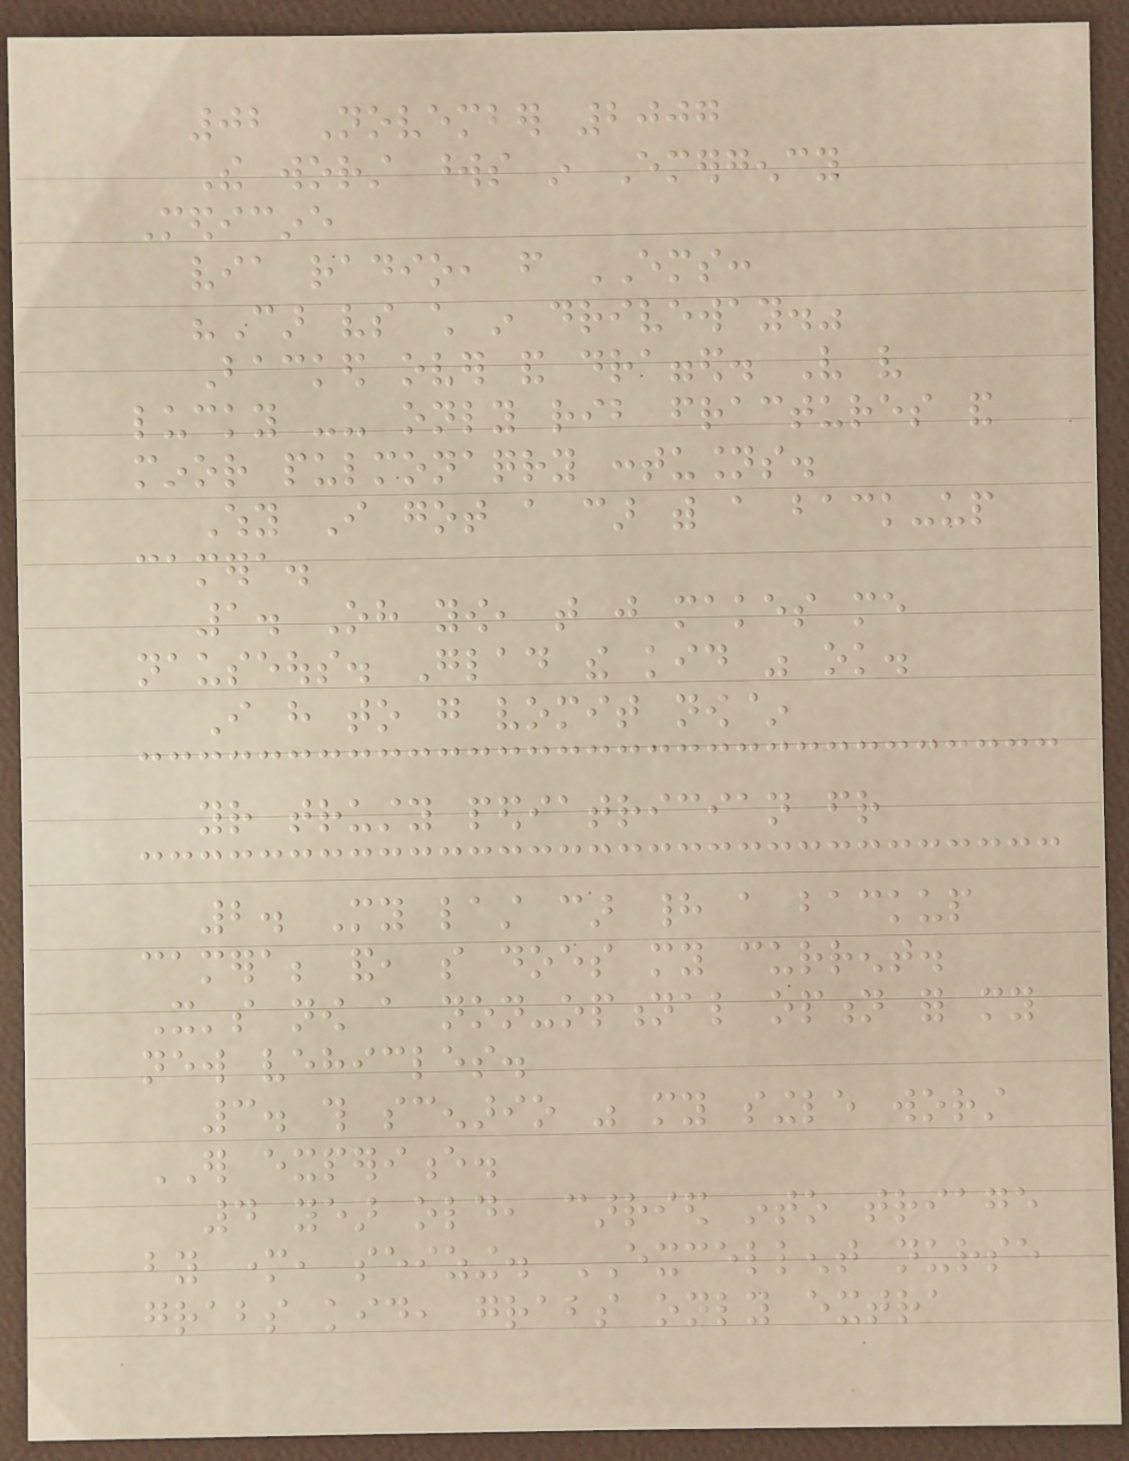02 November 2007
The worst words in Emergency
Medicine
via radio, from EMS:
"Car vs child in driveway."
Backed over and dragged. Very very
lucky -- only rib fractures and
minor pulmonaqry contusions.
Why I got a car with a back-up
camera.
1. Oh yow, that just makes me
nauseous. Glad the kid was ok.
I have to go vomit now~
your trusty pediatrician friend
2. My last car had a backup
camera; and, so does my current.
It's now a non-optional option for my
new vehicles.
3. this scenario was my single worst
ER experience.
4 year old, carried into triage
by mother, seizing. EXCELLENT nurse
grabs kid, grabs only extra
